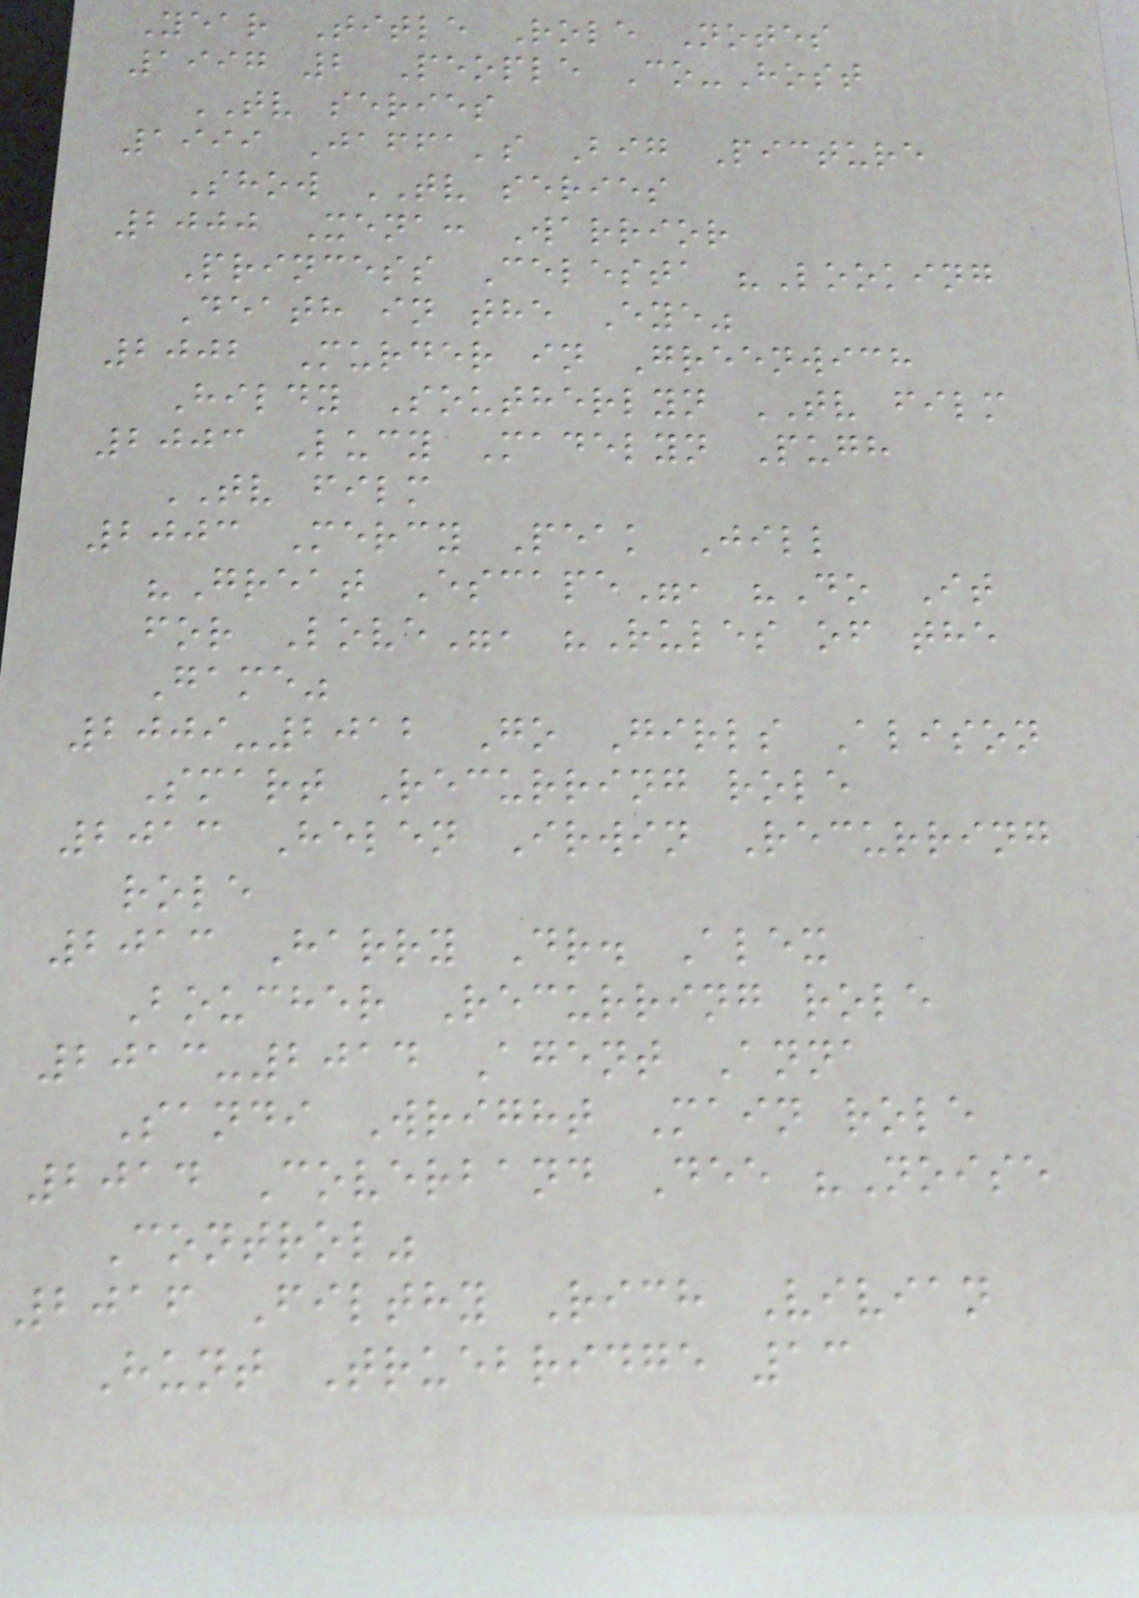Year Title Role Notes
1997 2 People Co-Host
TV series
1999 Jaffa's Big Picture
Show TV series
2000 Xena: Warrior
Princess Celesta "Looking
Death in the Eye"
2002 Murder in Greenwich
Hildy Southerlyn TV film
2003 Lucy Madelyn Pugh
TV film
2003 Mercy Peak Jill
"Great Escape", "Do It
for Love", "Rules of the
Game"
2009-2012 Go Girls Alison
Smart Recurring role
2013 Helen Irwin Recurring
role
2013 Harry Dr. Alex
Boucher Recurring role
2013-2014 Agent Anna
Sandi Wright Main role
2014 Coverband Dee "Noise
Control"
2016 Filthy Rich Vivian
Hunt Truebridge 13
